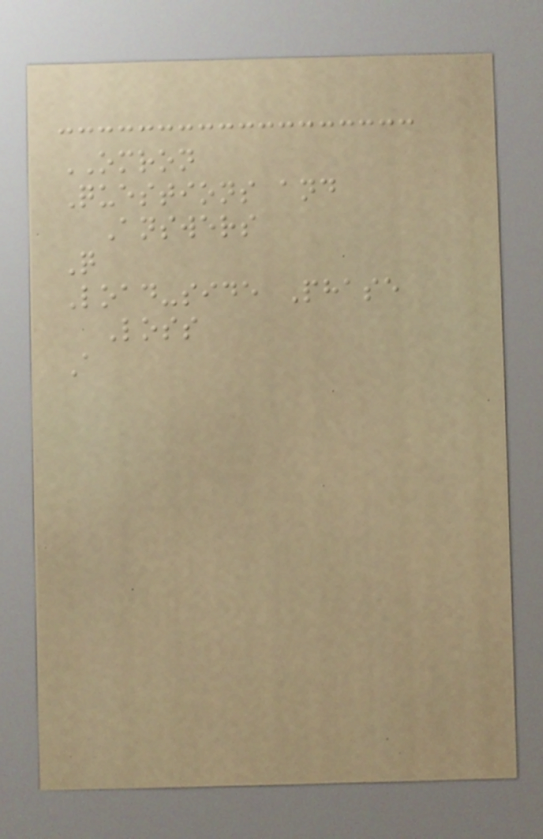OMRON
Questions and
Answers
Q
Load-side Phase
Loss
A
